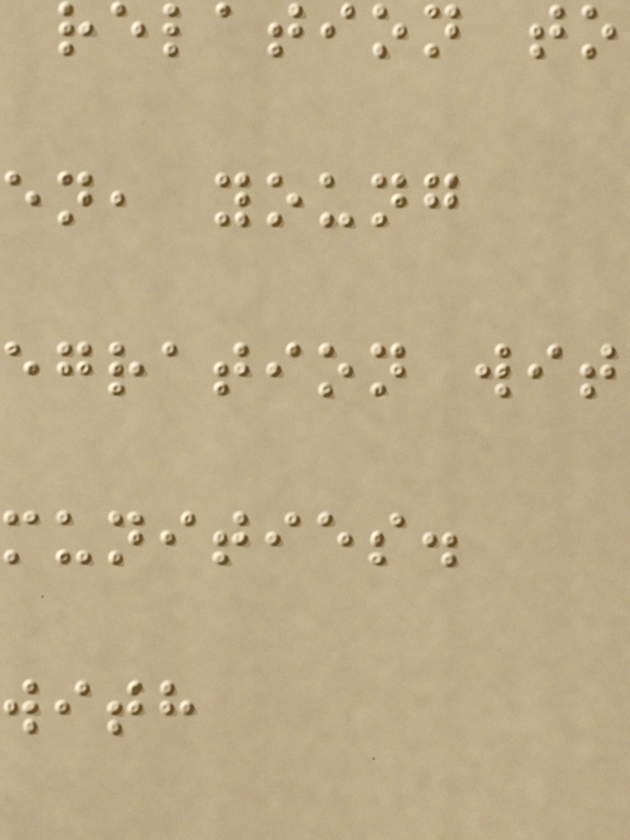relation to
en, young
egration wit
munities.
